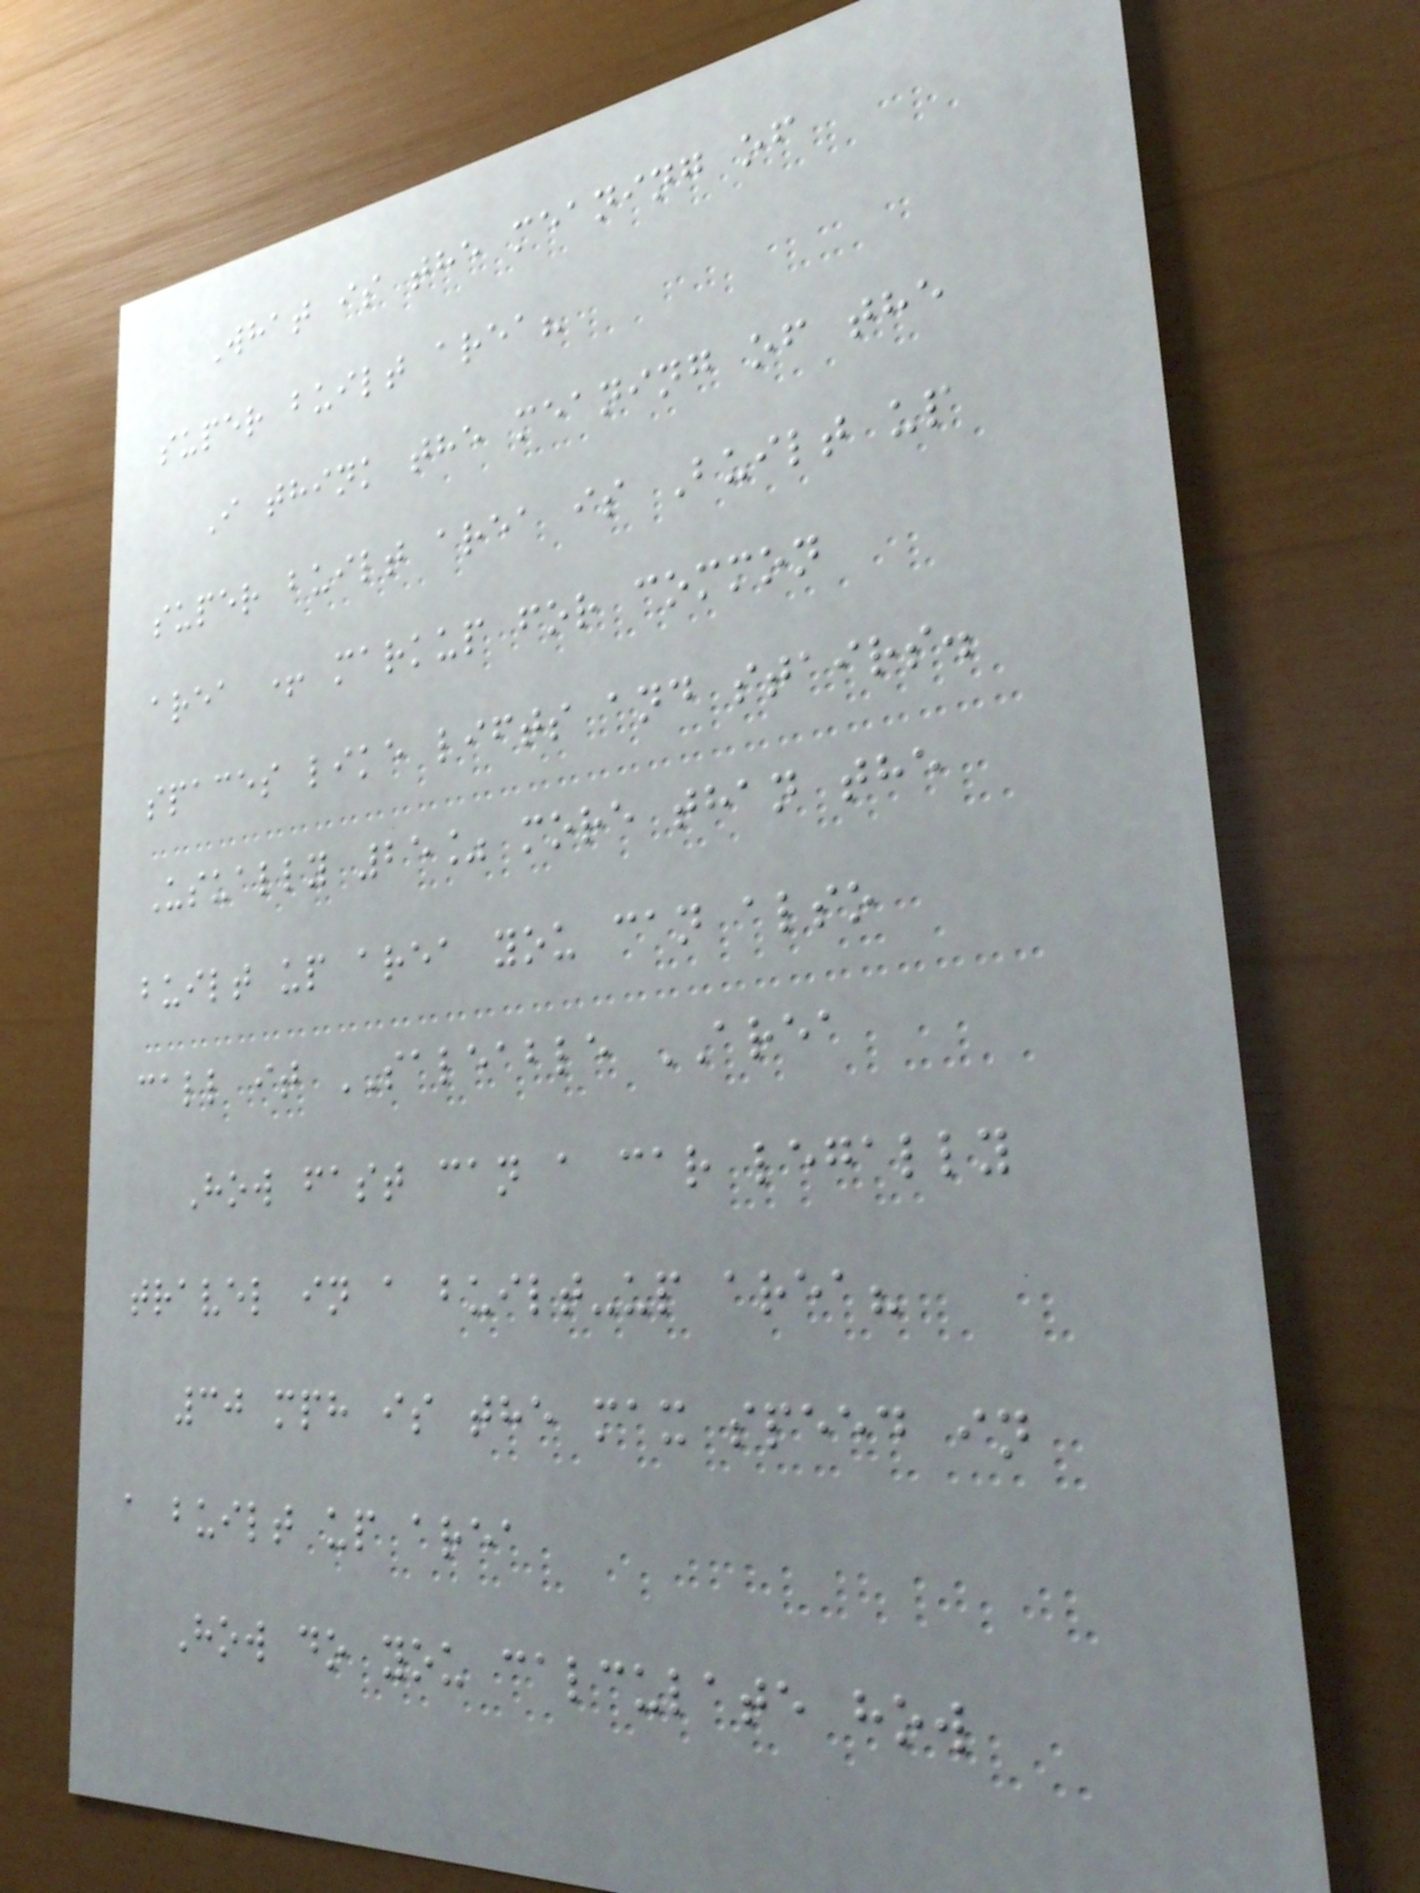What is the meaning of
super built area?
I think the meaning of the
super built area is Built up
area + markup for common
spaces like lifts and stairs.
Usually 25% more than the
built up area you can also
call it SALEABLE AREA
How fast can a car legally
travel in a built-up area?
30 mph is the max speed in
a built up area
How do you calculate how
